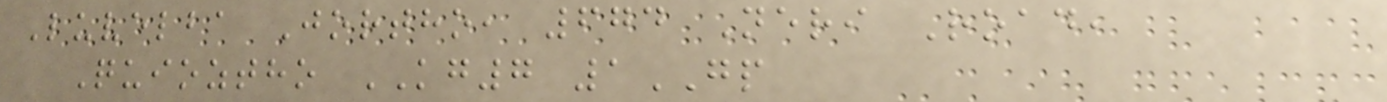Luvelba Jortho, 674 Neri Road,
Quioztho KG7 1GP
